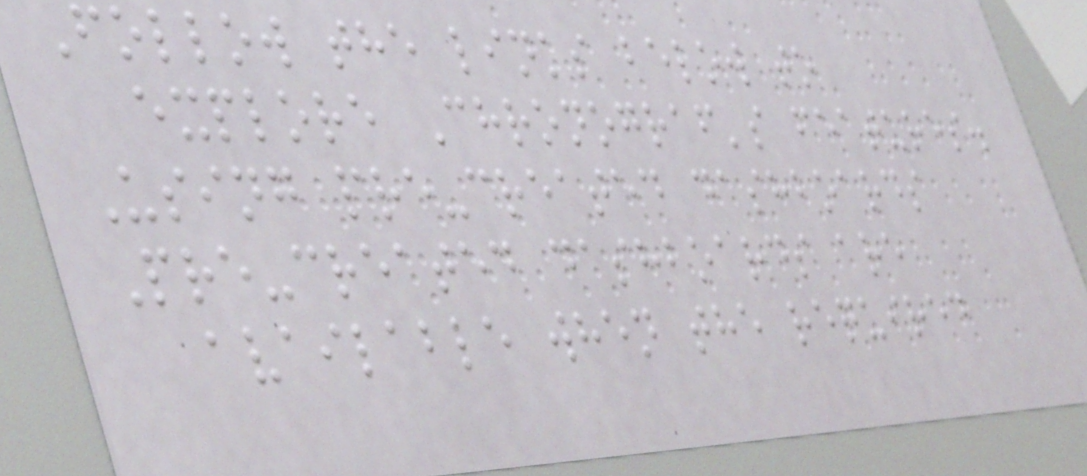Follow the links below to
explore Chronograf's features.
Using pre-created dashboards
Pre-created dashboards are
available when the required
